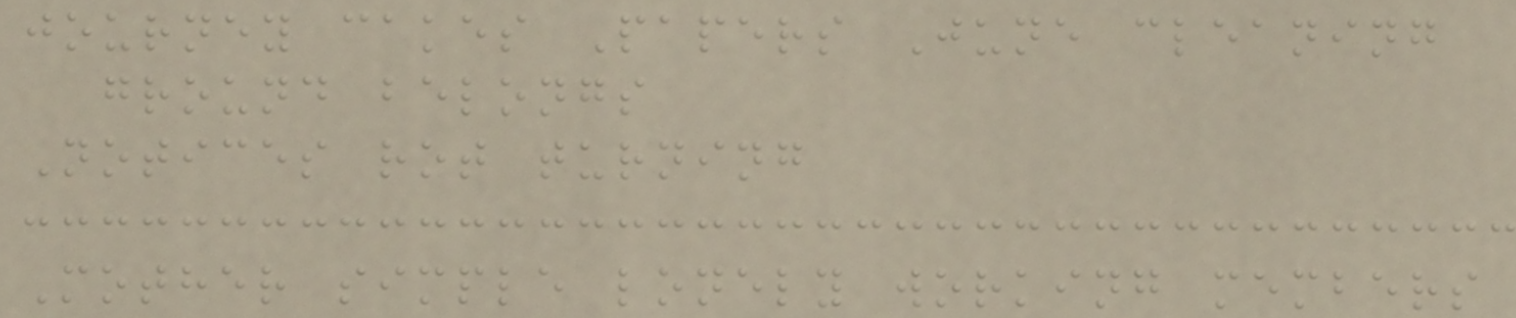journey cakes Papers June cleaning
ground belongs
Notices rot turning
Mother simple lonely working members
